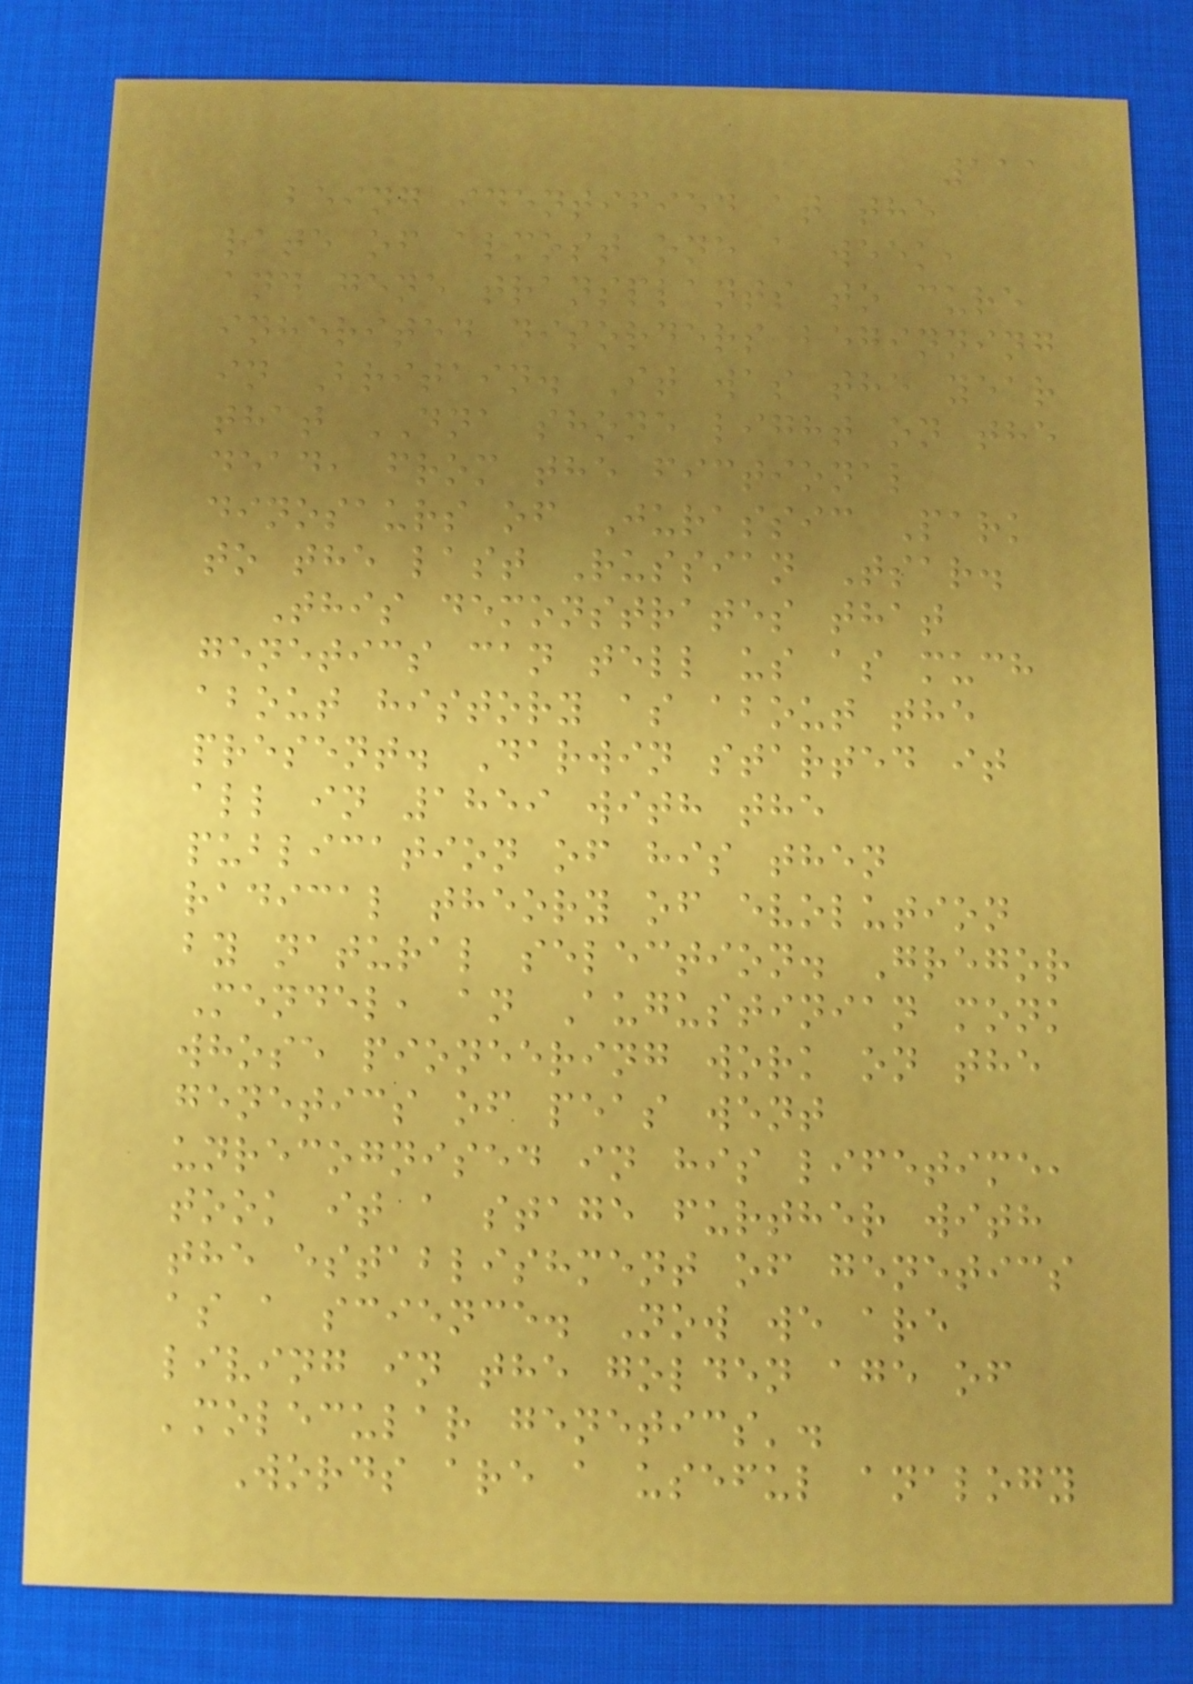111
being identified at the
rate of almost one a week,
and gene transplants to cure
inherited disorders beginning
in Britain. It was the year
that DNA shone light on the
dead, from the fictional
dinosaurs of Jurassic Park
to the last Russian Tsar.
This demonstrates that
genetics can tell us as much
about history as about the
present. Darwin started it
all in 1859 with the
publication of his then
radical theory of evolution
by natural selection. Gregor
Mendel, an Augustinian monk
whose pioneering work on the
genetics of peas went
unrecognised in his lifetime,
took it a stage further with
the establishment of genetics
as a science. Now we are
living in the golden age of
'molecular genetics'.
Words are a useful analogy
